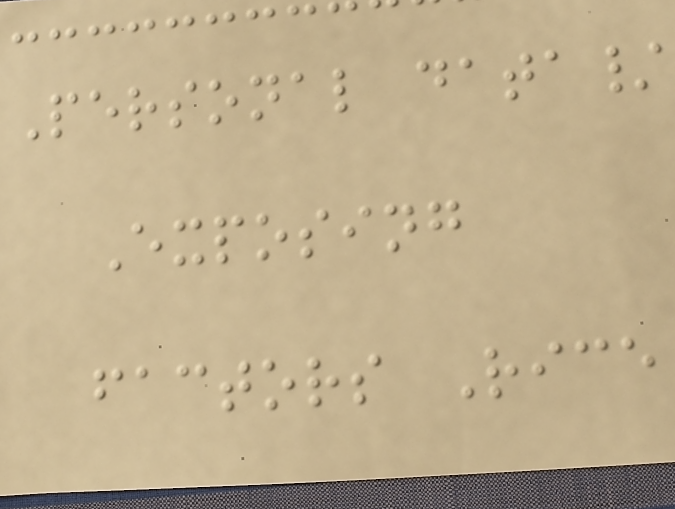Personal data/
Exposing
factors Rice
